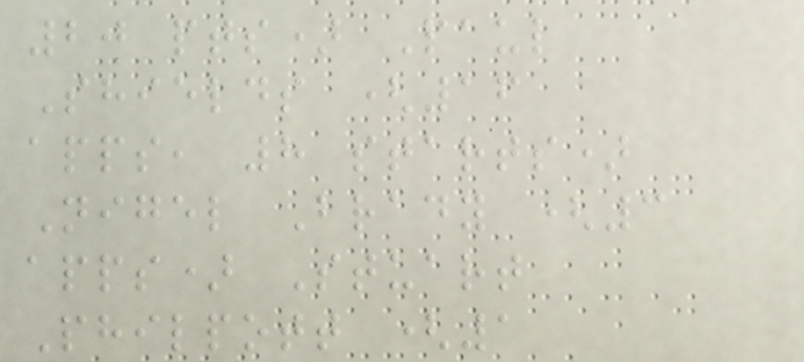20 pts) Paul
Shields (16
apps, 8 starts)
Nigel Brady (3
apps) Stuart
Philpott (1
